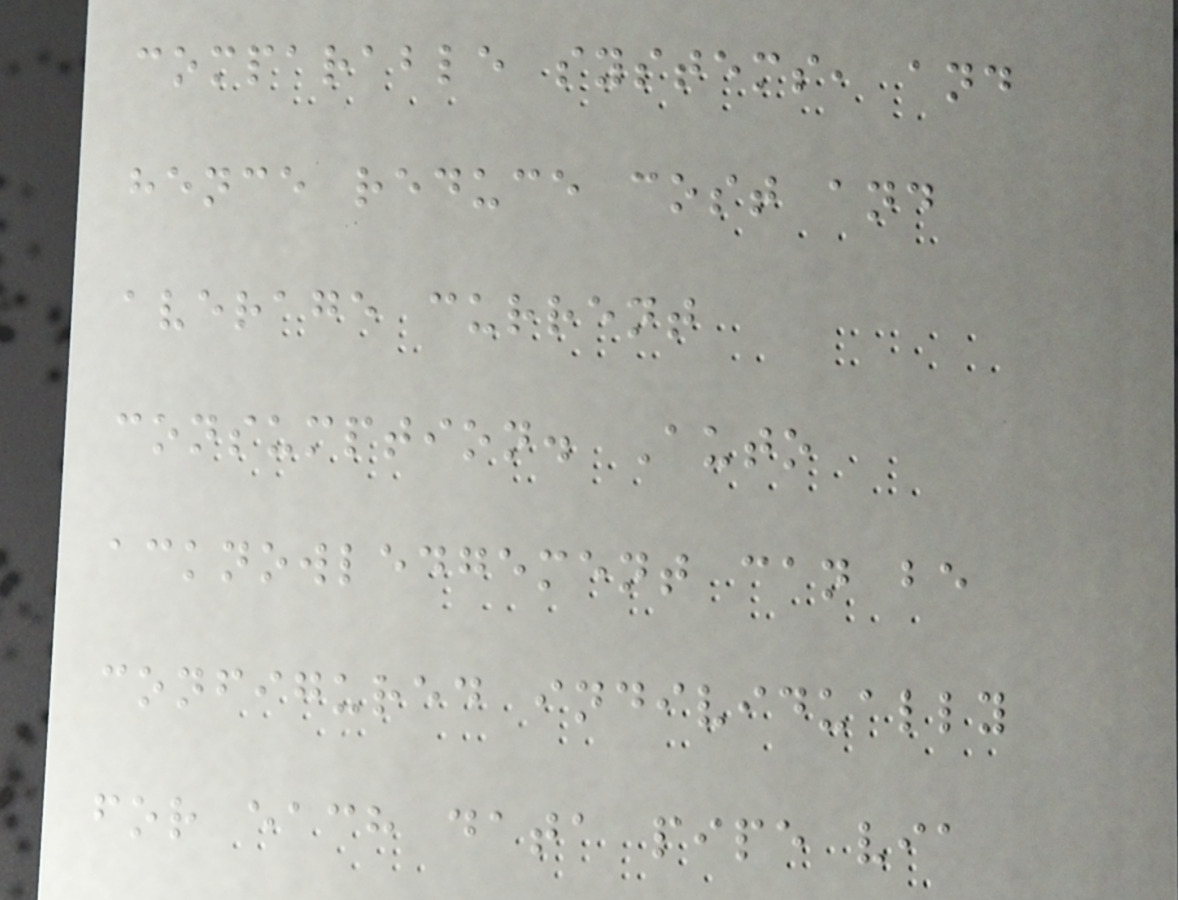comparable systems, and
hence reduce cost and
average current
consumption. Auto
acknowledgement can be
configured individually
for each data pipe via
